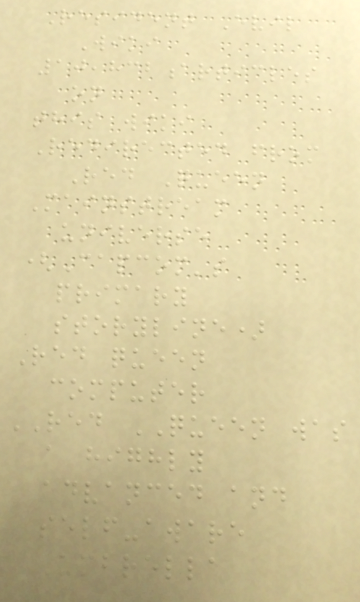Resident Evil
Wiki
10,832articles
on
this wiki
Redirected from
Red Queen
Mainstream
universe
(Capcom's
primary
storyline)
Red queen
computer
RED QUEEN was
a highly
advanced and
self-aware
Umbrella
